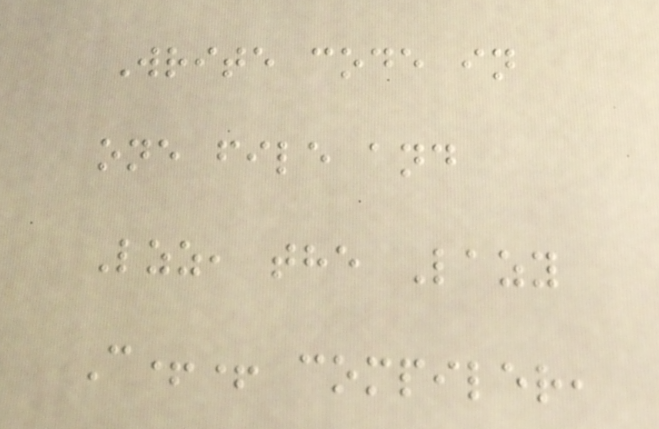Write code in
one file and
Lzz, the Lazy
C++ compiler,
